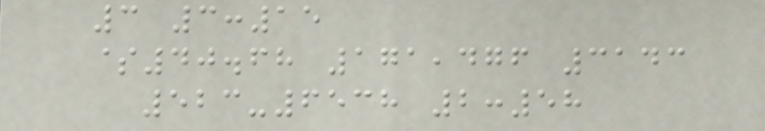3 3:15
$40.68 171,476 3143
523-6538 2:58
